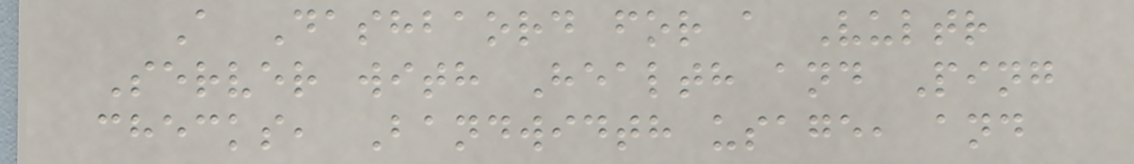A Dashbaord for a Vultr
Server with Health and Ping
checks, Bandwidth usage, and
